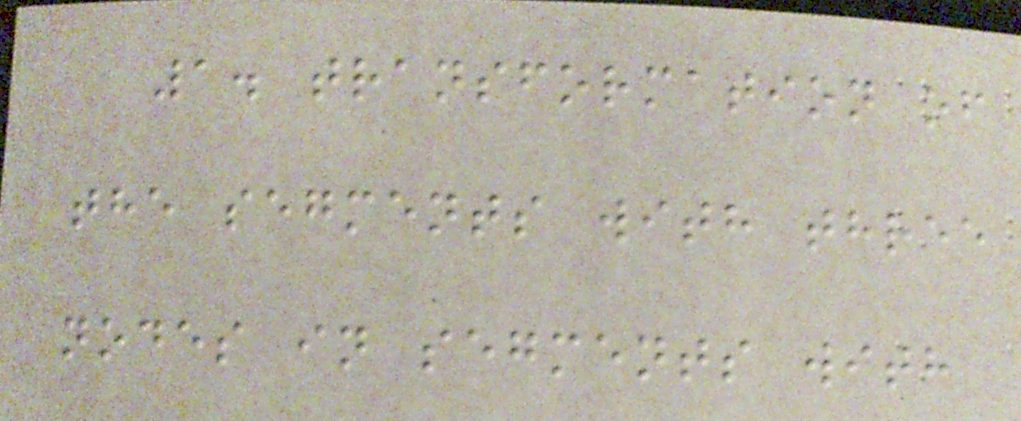1. transformation of
the segments with three
nodes in segments with
